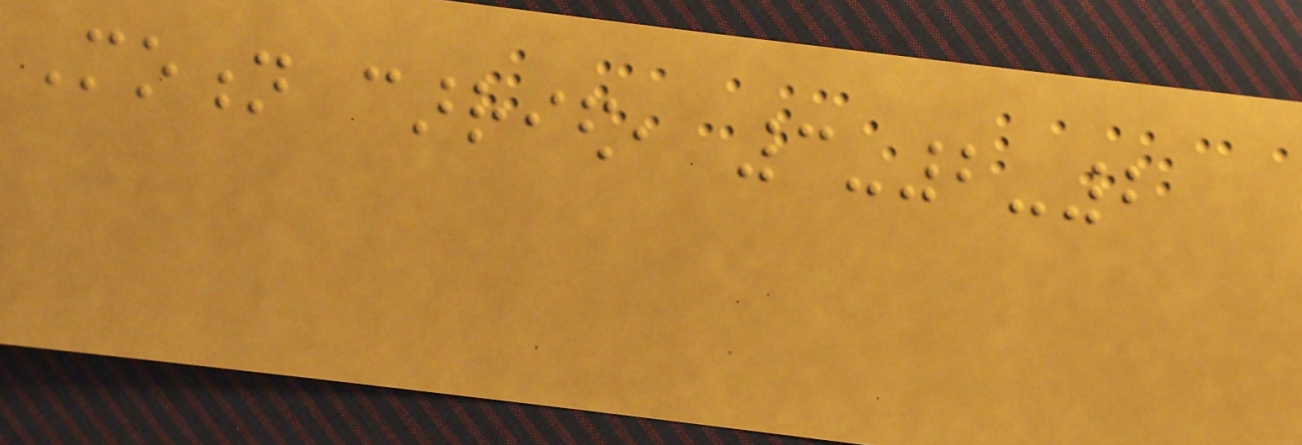Motion carried, 3-2-2
